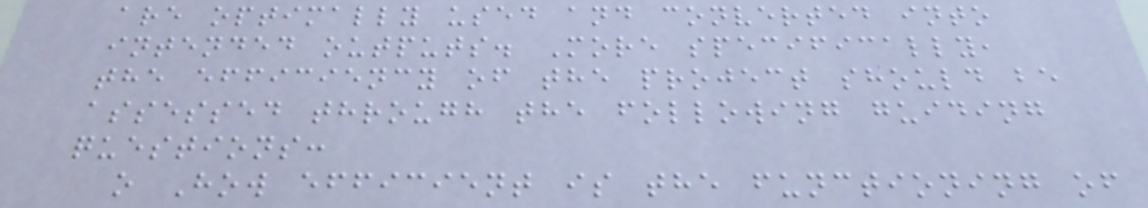are optimally used and converted into
intended outputs. More specifically,
the efficiency of the project should be
assessed through the following guiding
questions:
o How efficient is the functioning of
